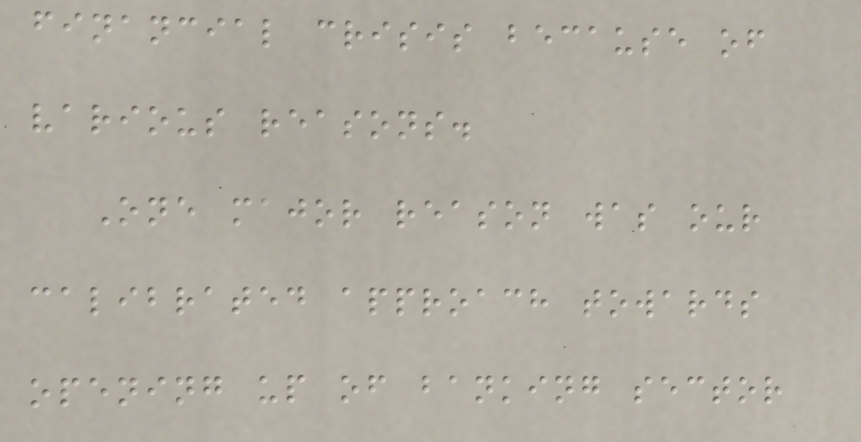financial crisis because of
various reasons.
One major reason was our
calibrated approach towards
opening up of banking sector
